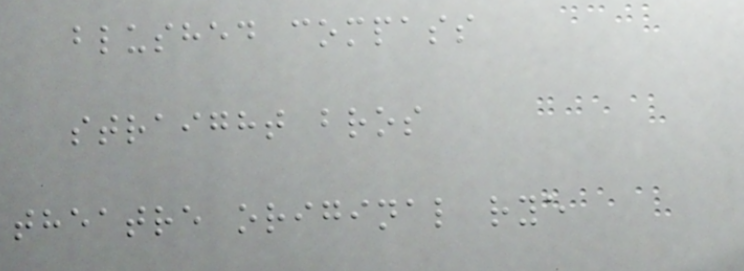blushed compass
straight bros
theatre original rye
